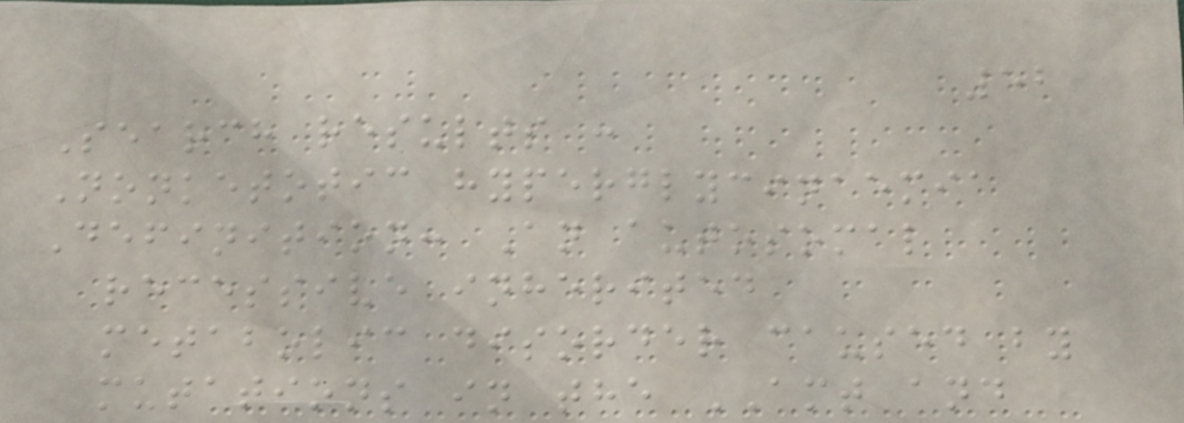52
Search results :
Nonketotic hyperglycinaemia
Definition: An autosomal
recessive inherited
metabolic disorder caused by
mutations in the AMT and
